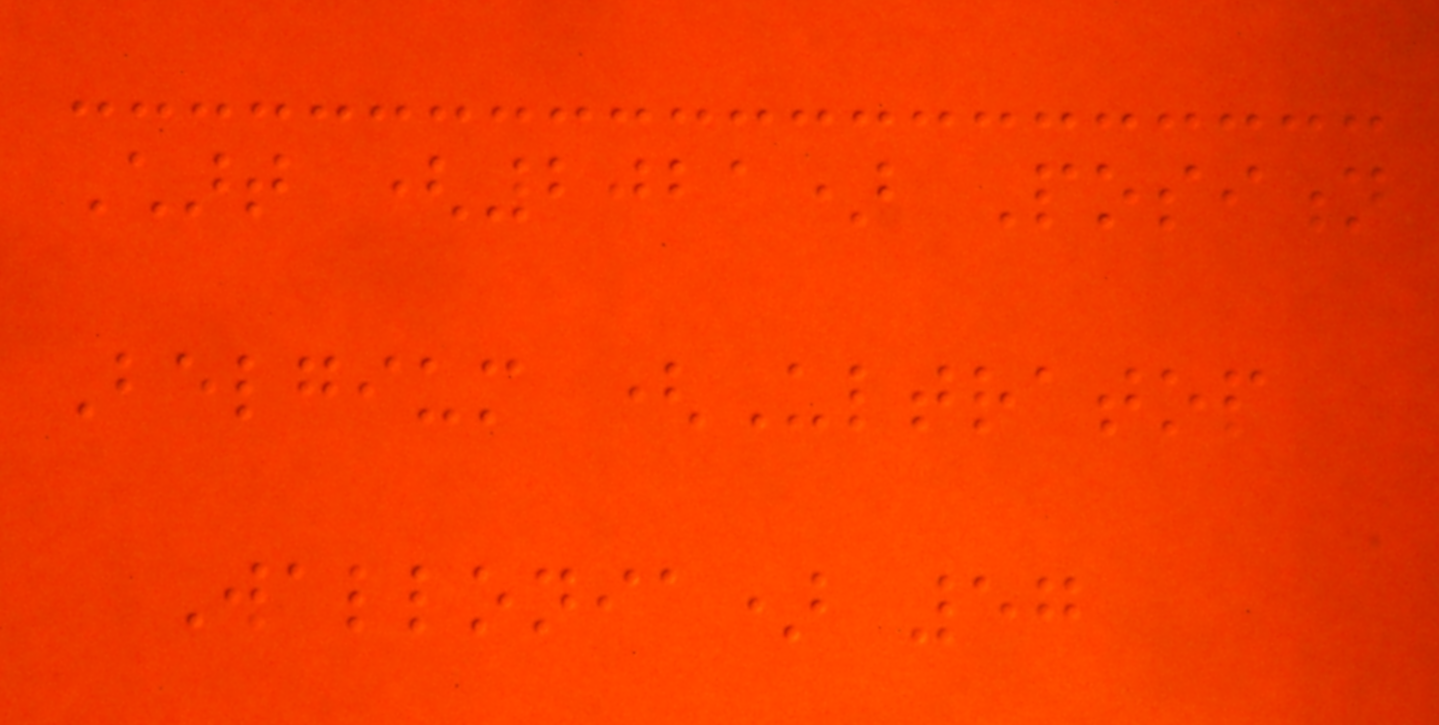Chart (2021) Position
Belgium (Ultratop
Wallonia) 57
